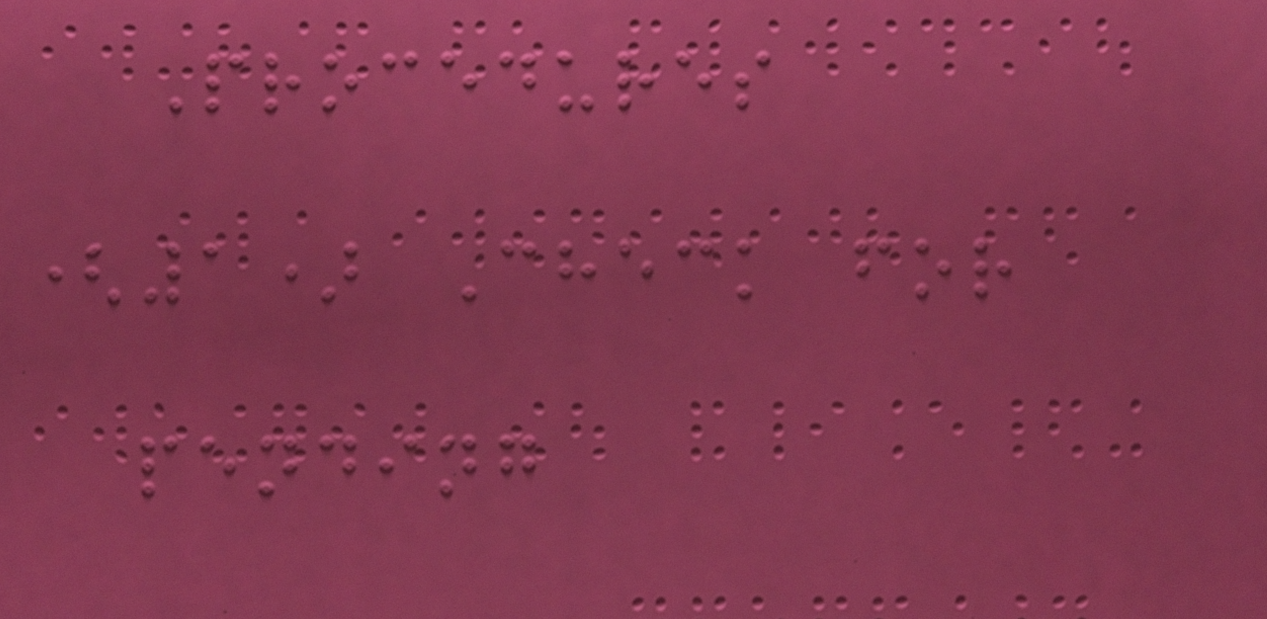Procedures
(1) Check for
pending
